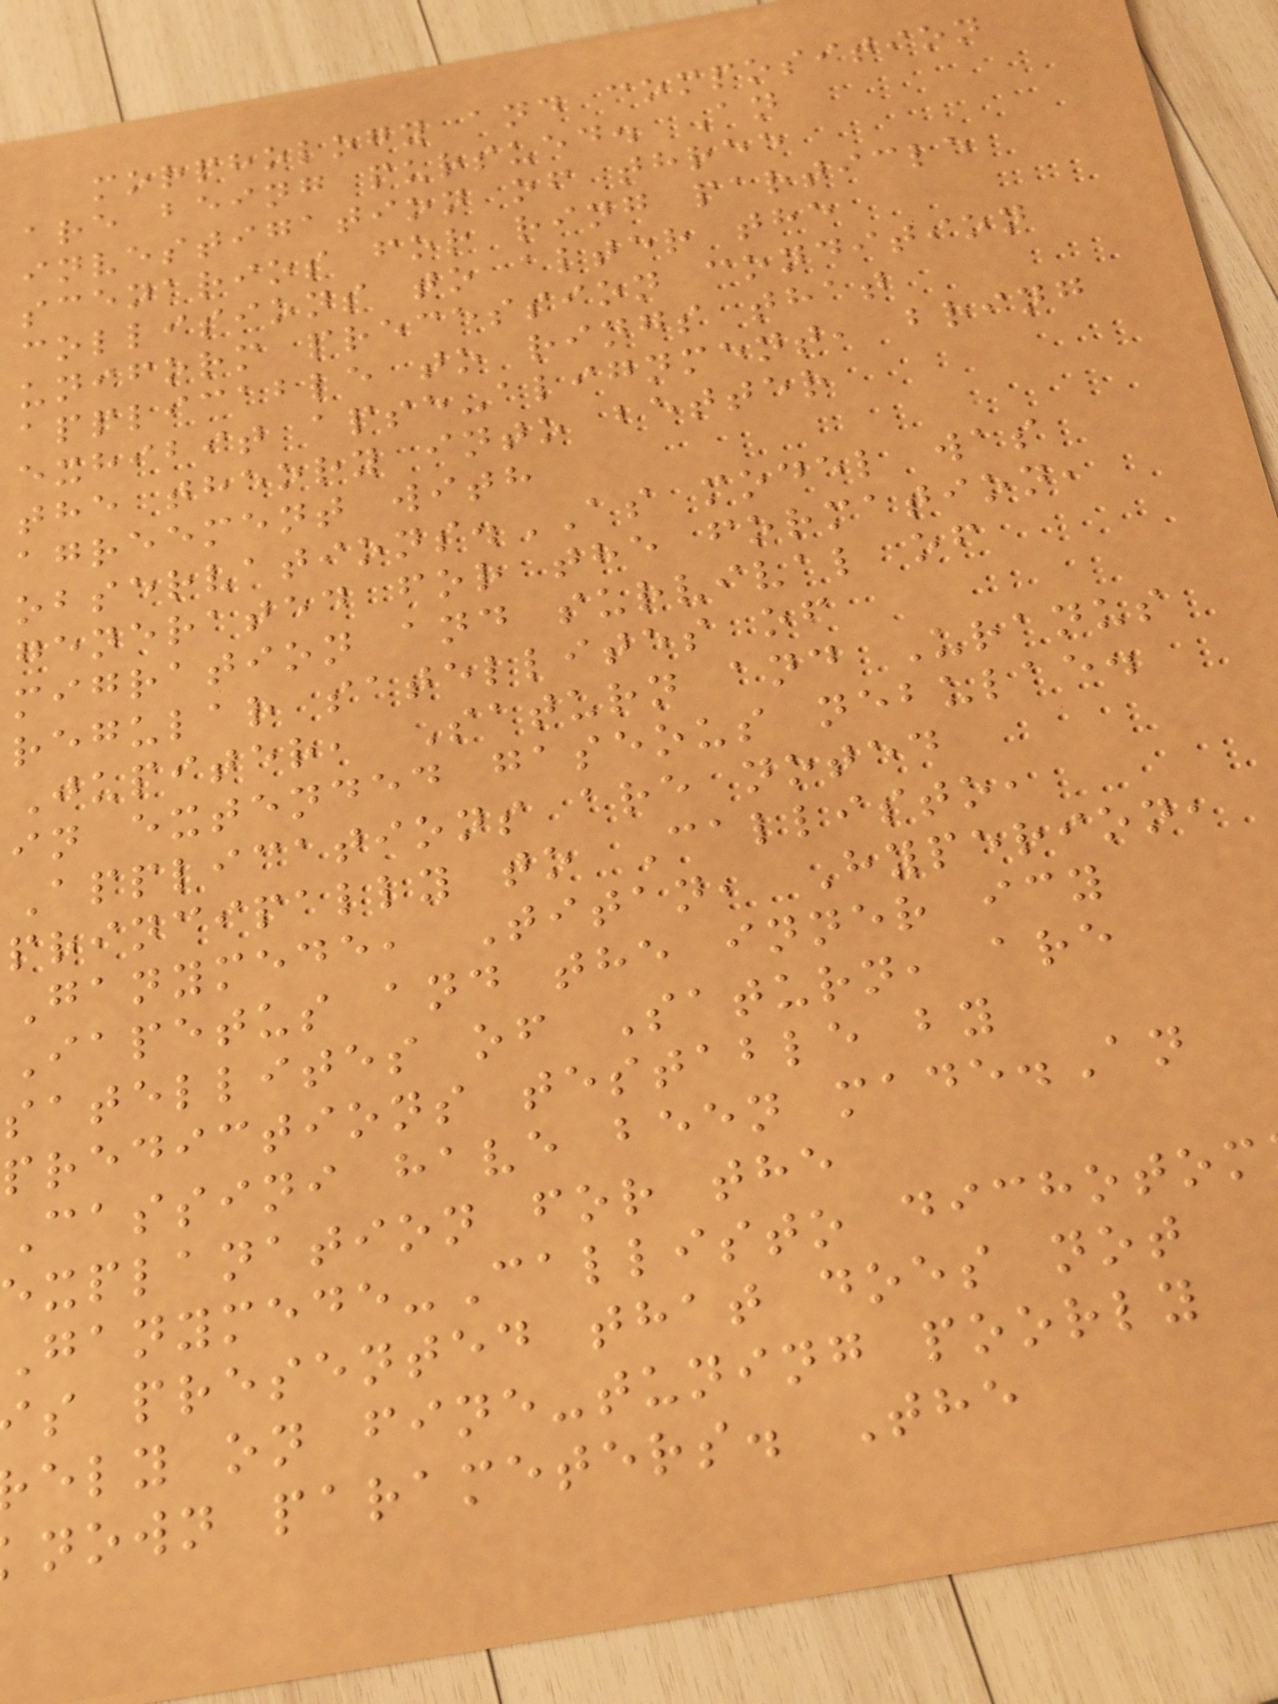morphology and composition
are being pursued. An
investigation of three
scenarios for ring particle
collisions to alter the
uniform precession condition
applicable to rings that
exhibit apse-alignment, bring
the theory into better
agreement with
observations.AS model was
generated for the formation,
migration and survival of
regular satellites of
Jupiter, Saturn and Uranus
in extended gaseous nebulae.
Applications are noted
principally to Callisto,
Ganymede, Titan, Hyperion,
Iapetus and the inner icy
satellites of Saturn, are
predictions testable by
Cassini have been made.An
explanation for the
anymede-Callisto dichotom
s presented that does not
ely on fine-tuning poorly
nown parameters. The
